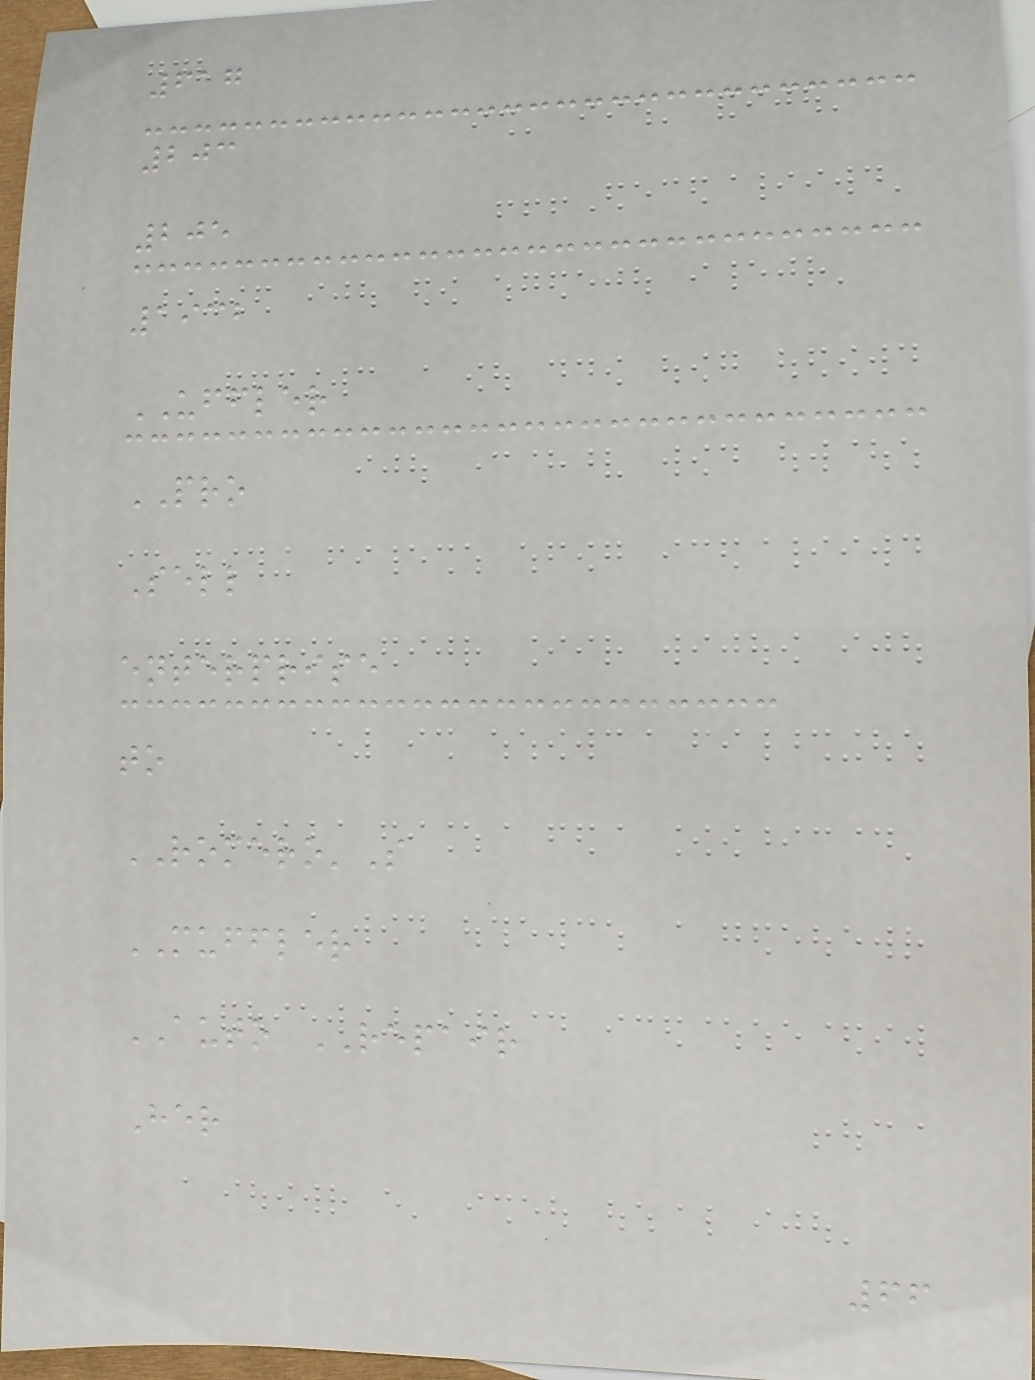617
203
205
1932
UFFLER
PRO
Sell
enterprise
to
ROMERO'S
MUFFLER
AUTO REPAIR
Her
66
